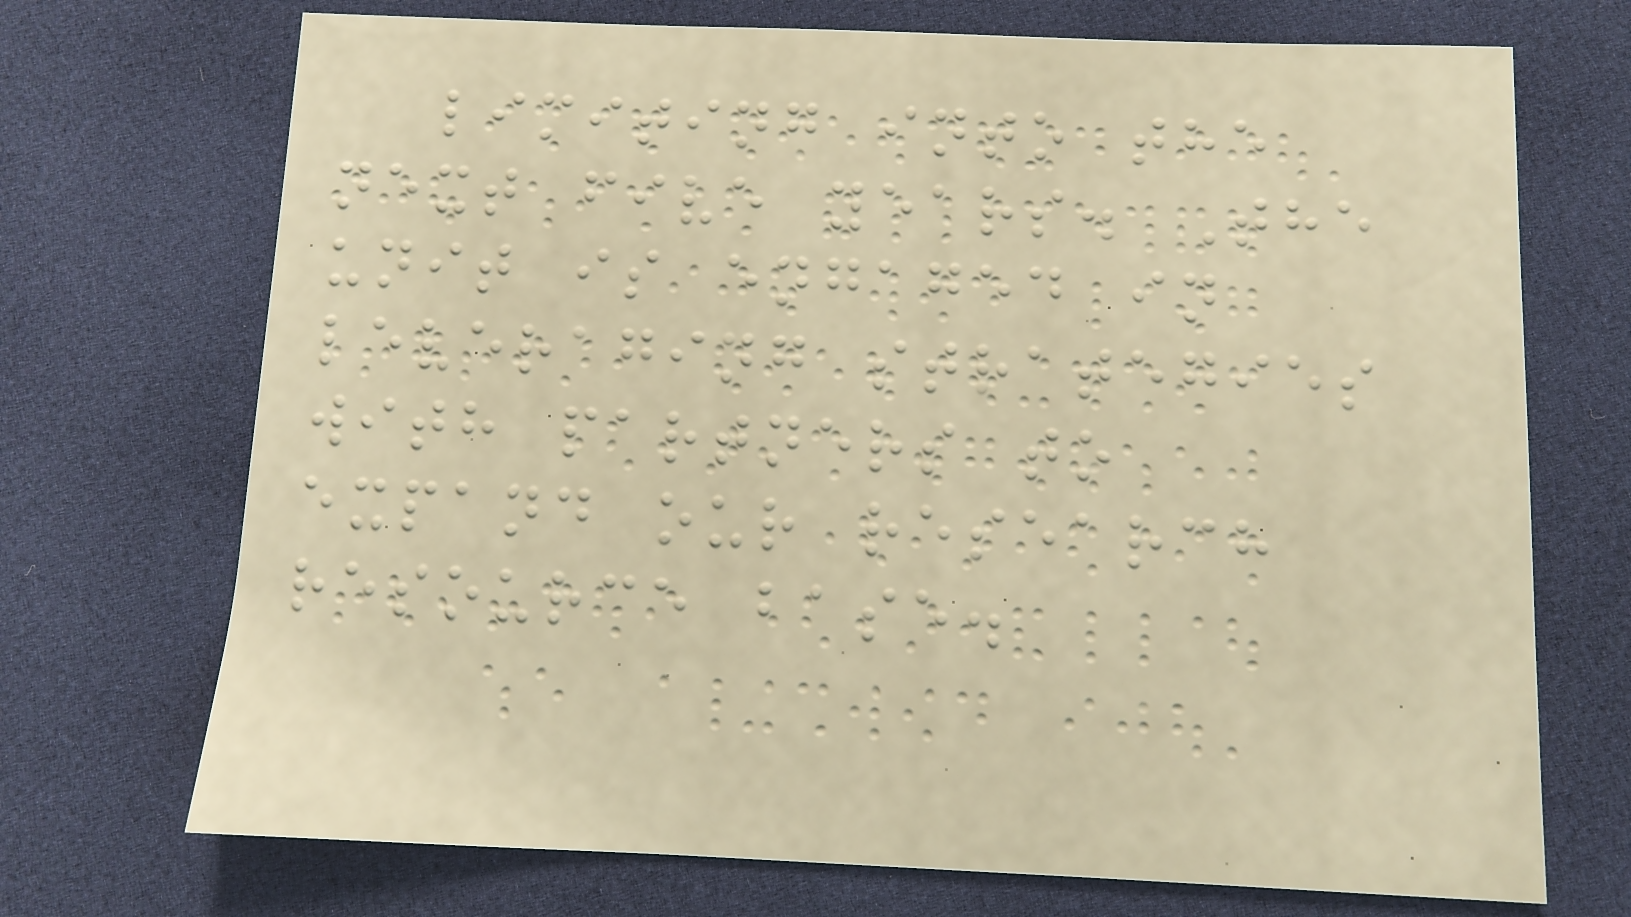limiting into the
next five years. The
unit is engaged in
leveraging strategies
with partners to
expand our research
resource base.
